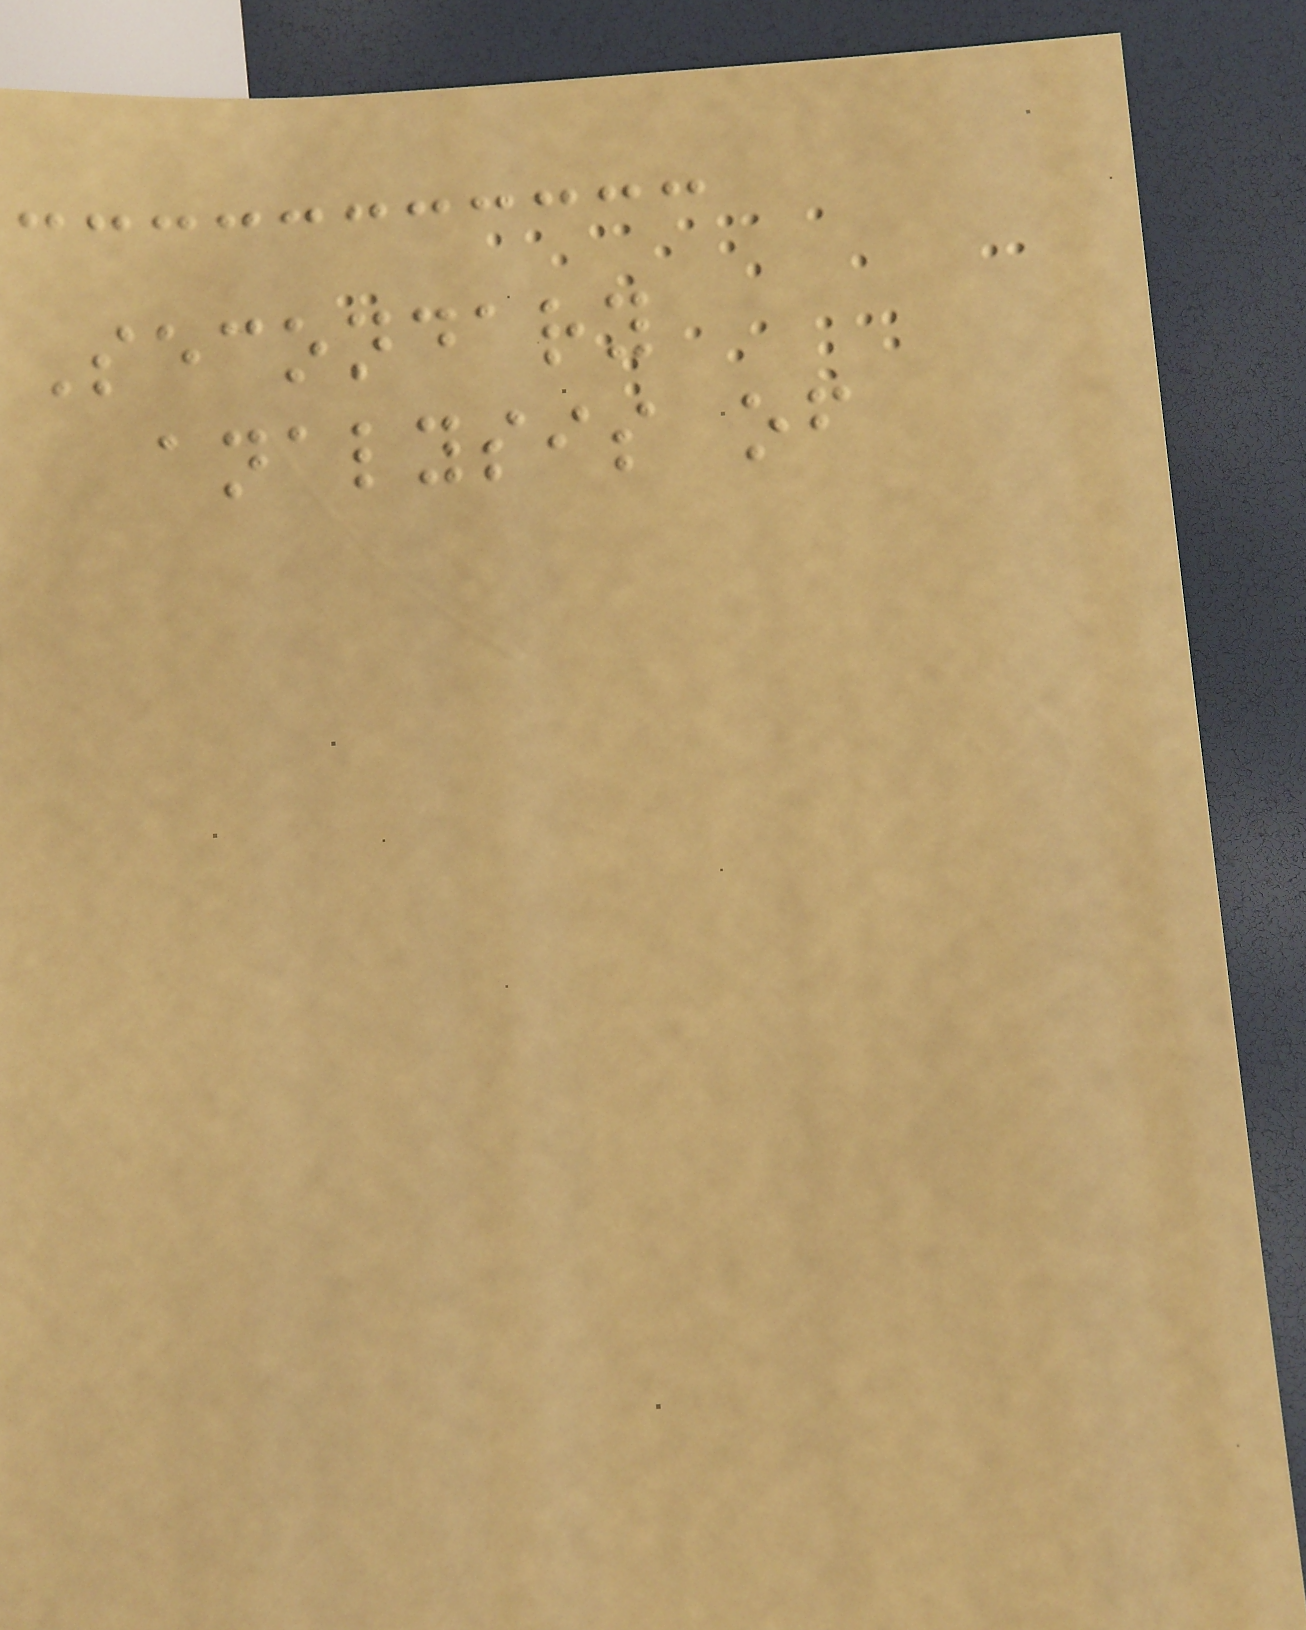Secondary
analysis of
